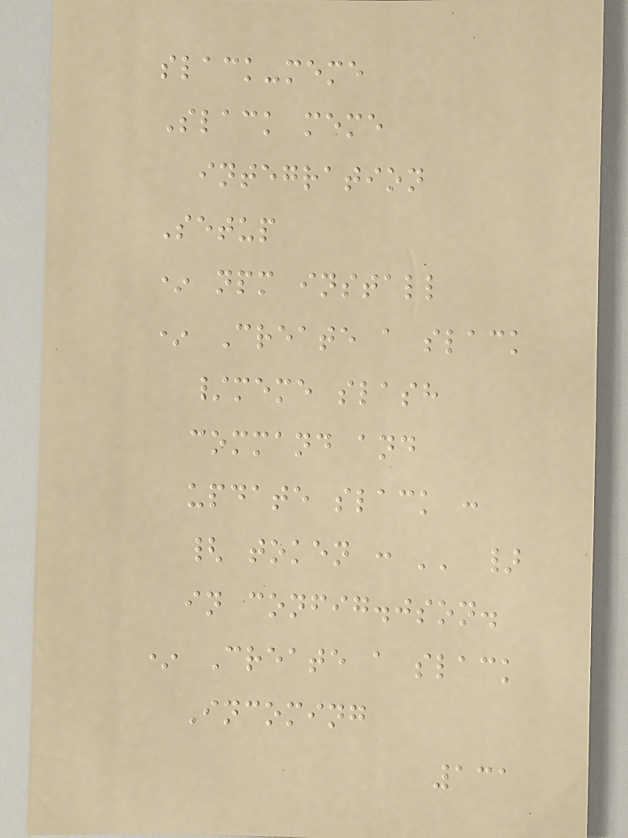slack-meme
Slack meme
integration
Setup
* npm install
* Create a slack
/meme slash
command and
update slack :
{ token : '' }
in config.json.
* Create a slack
Incoming
131
